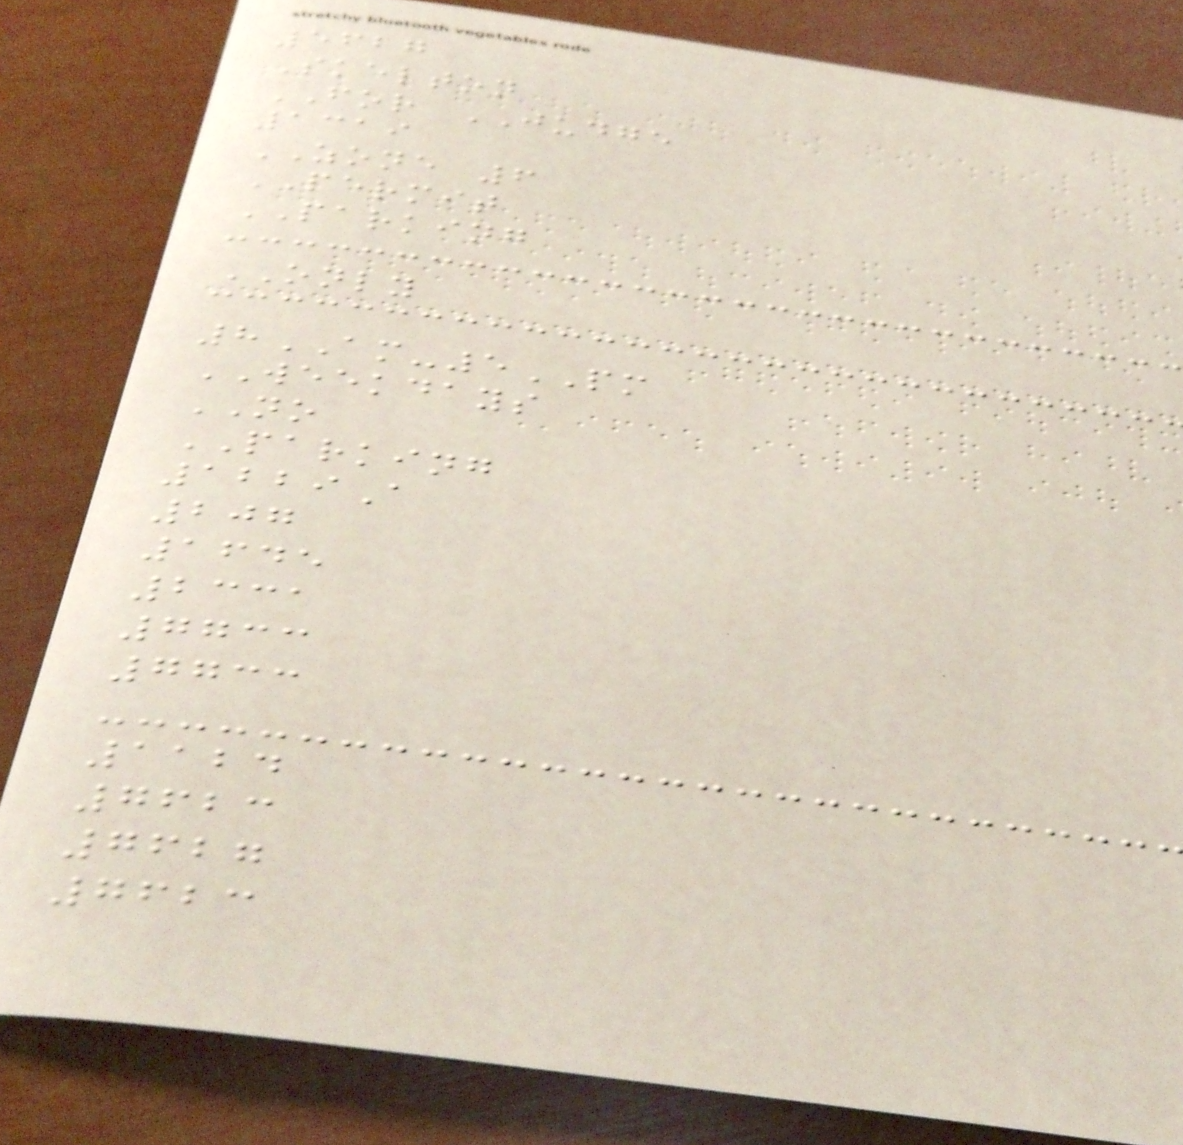5627
Skelton
FOR JUDGE
1319
ZONE 6
PERMIT
PARKING
ONLY
8AM-5PM
WEEKDAYS
NO
PARKING
1229A
207
1645
2331
7733
7733
1124
7623
7627
7623
